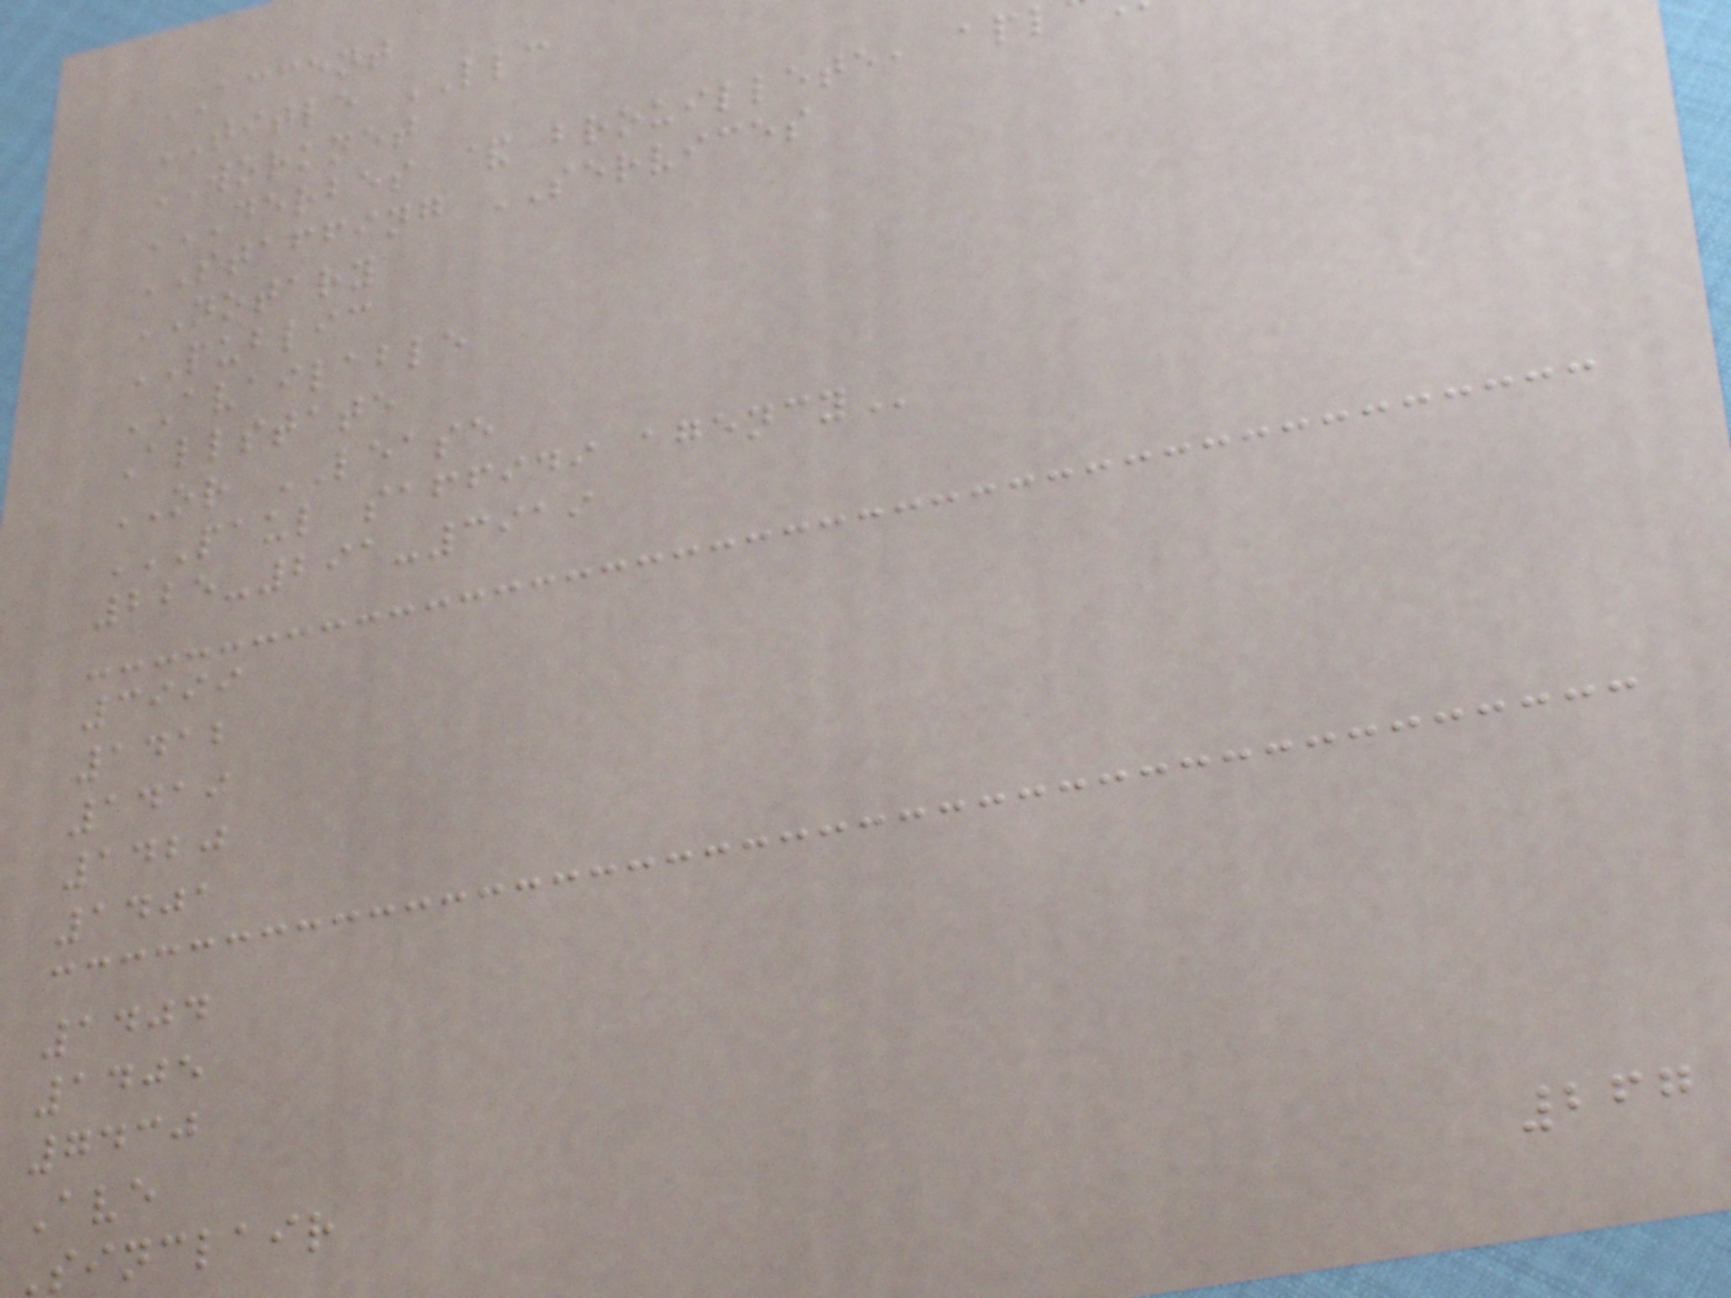ACCENT
TITLE LLC
WORKNET
STAFFING SERVICES
NOTARY
PUBLIC
AVAILABLE
Allstate
OR LEASE
PAUL SAFFIDI AGENCY
225-291-3919
3999
1412
1419
1420
1401
1404
1405
7430
Ave
Sinclair
267
